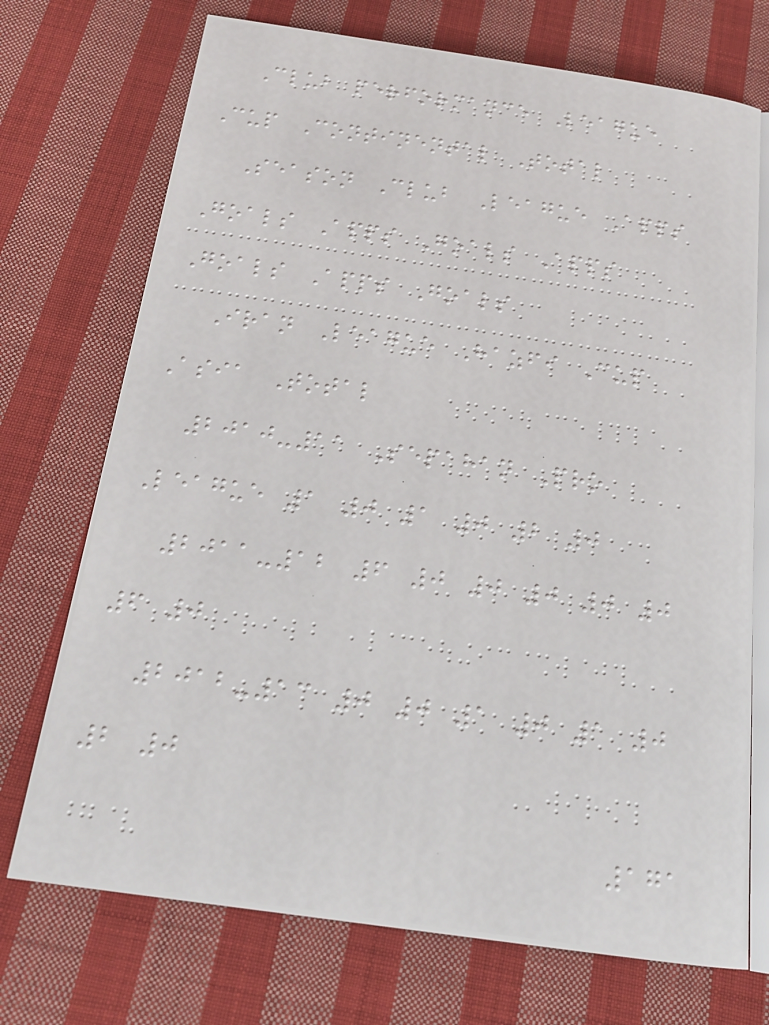Club performance League
Cup Continental Total
Season Club League Apps
Goals Apps Goals Apps
Goals Apps Goals
Iran League Hazfi Cup
Asia Total
2010-11 Sepahan Pro
League 1 0 1 0 2 0
2011-12 6 0 0 0 0 0
6 0
2012-13 0 0 1 0 1 0
2 0
171
